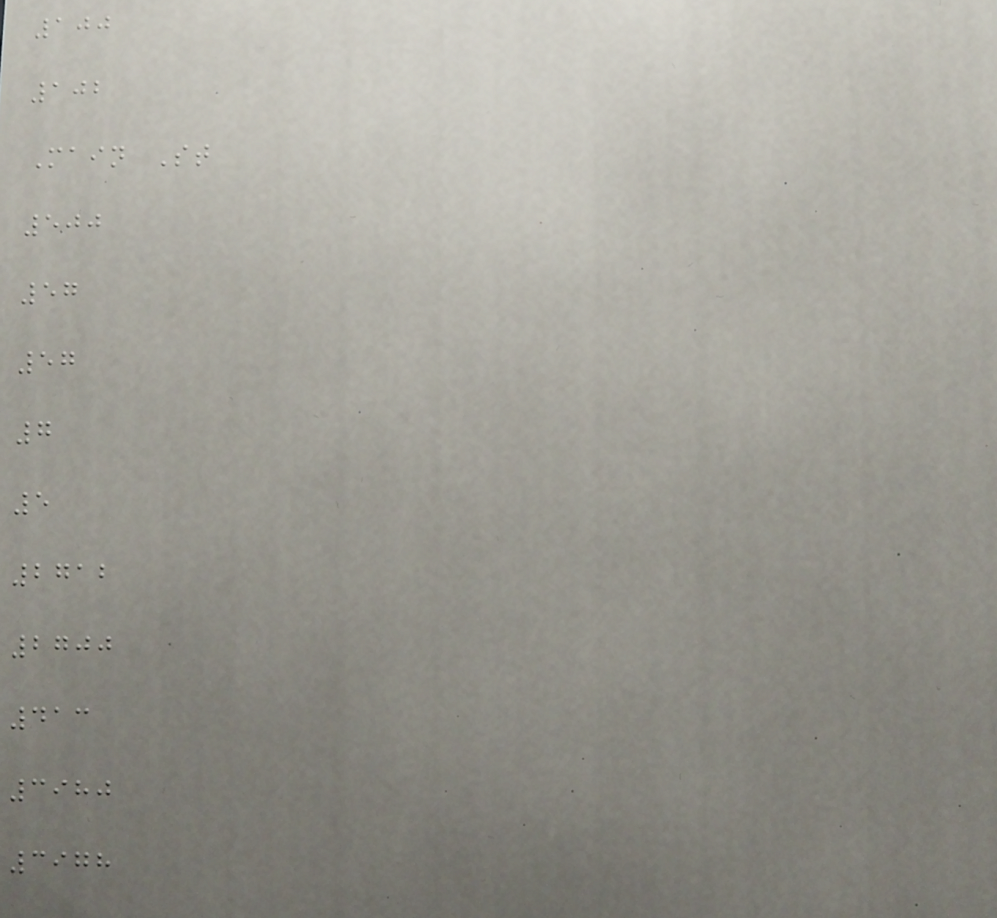100
102
Main St
500
57
57
7
5
2712
2700
413
3980
3978
